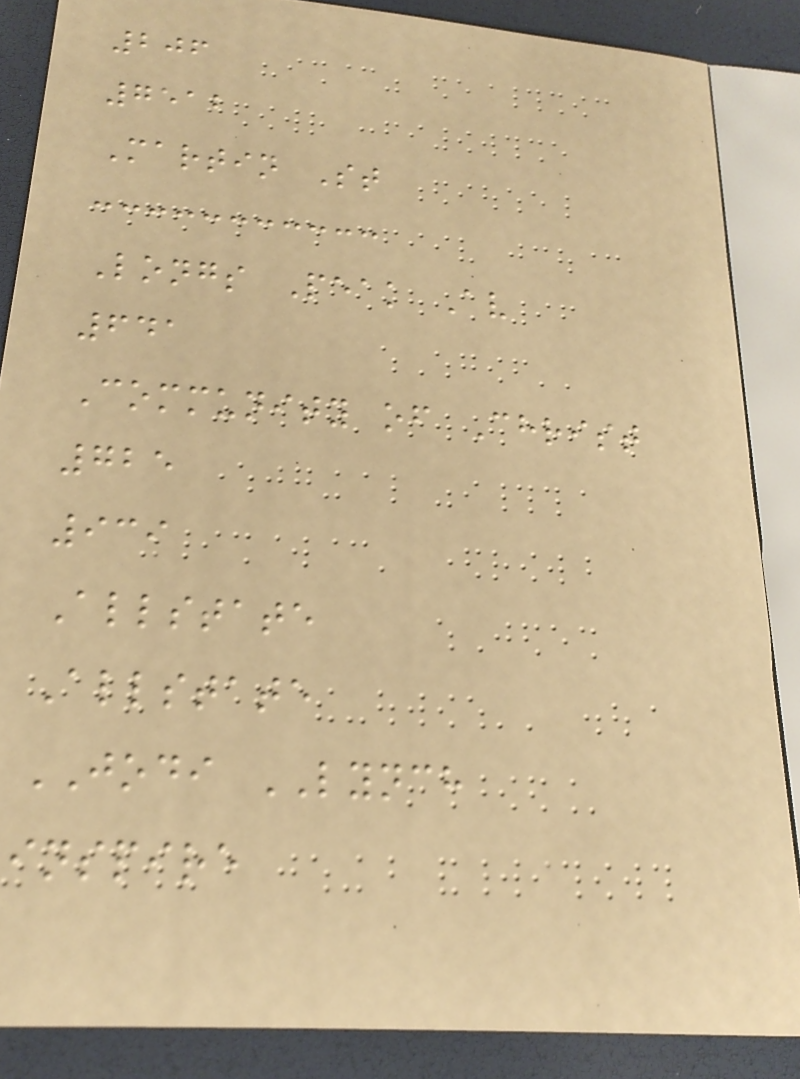206
7512
Martin St
Longs Peak Av
641
Community of Christ
725
939
Allstate
Allstate
JODI LYNCH
inspire
